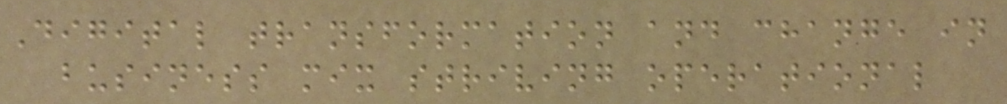Digital transformation and change in
business mix striving operational
